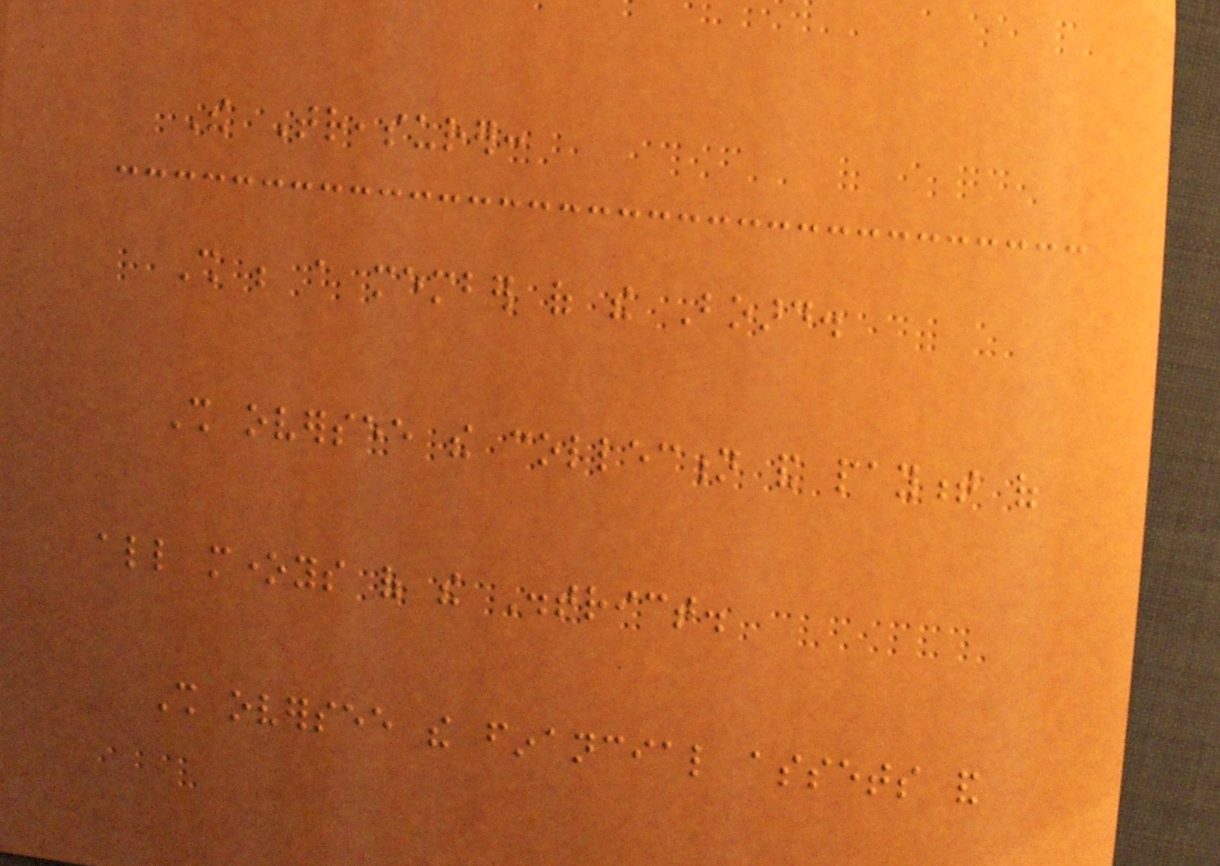The Treasurer:
Shall be a member of the Board.
Shall oversee the collection and payment of
all moneys of the District.
Shall oversee the financial assets and
